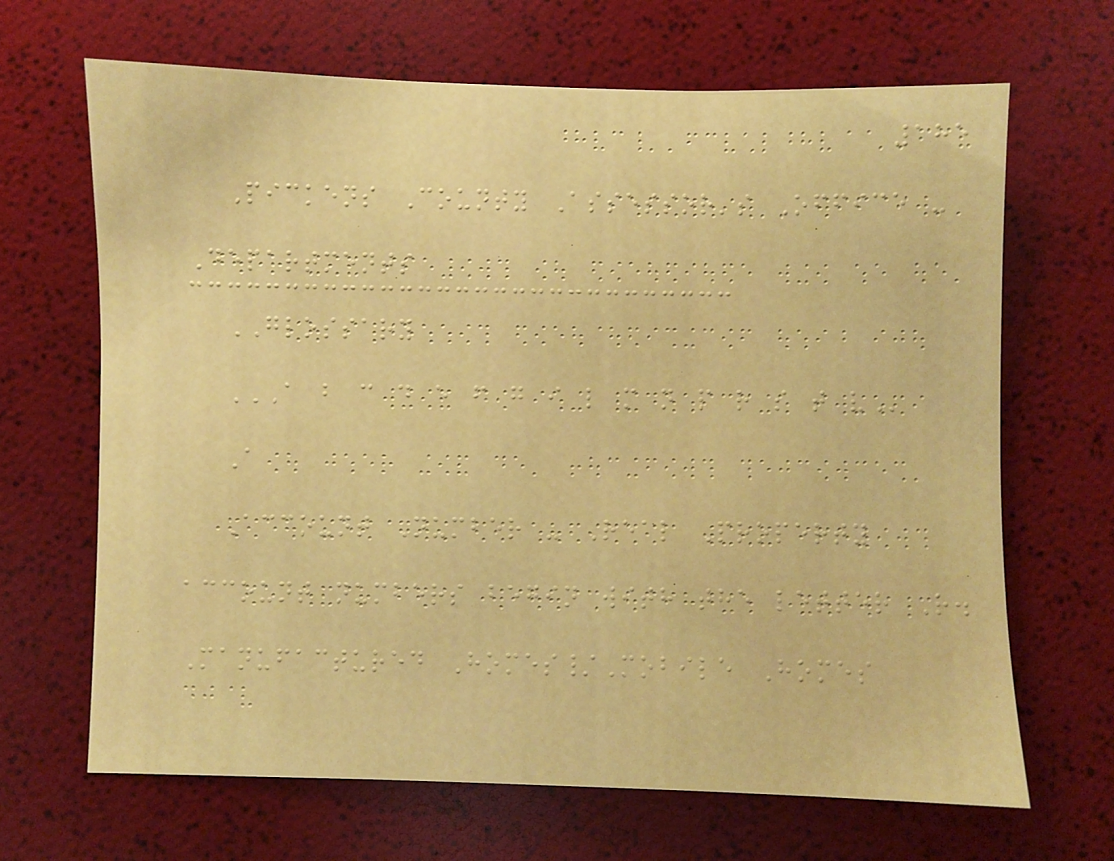185
Pickens County Assessor's Office -
Departments
GLOSSARY
A B C D E F G I L M N P R S T V
A
Account Number - Real Property
account numbers begin with the letter R.
Manufactured Homes/Mobile Homes
